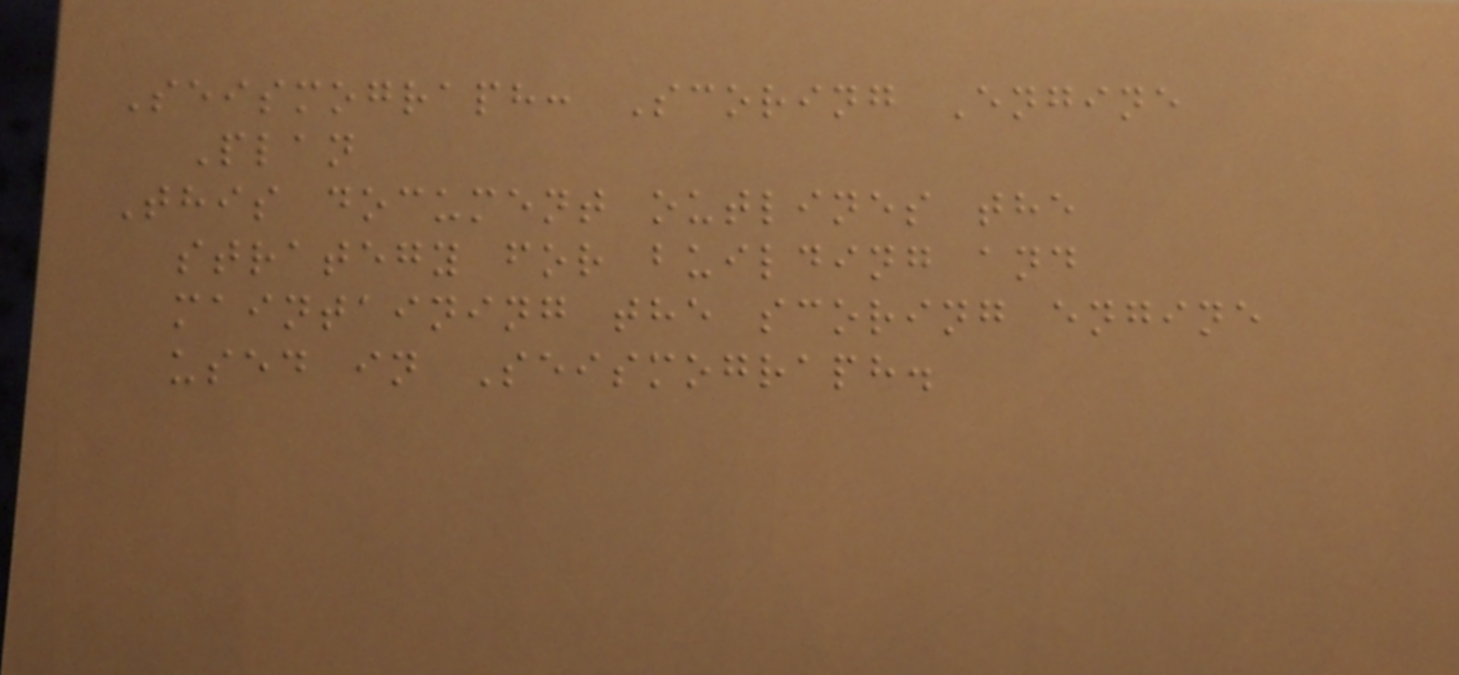Seismograph: Scoring Engine
Plan
This document outlines the
strategy for building and
maintaining the scoring engine
used in Seismograph.
